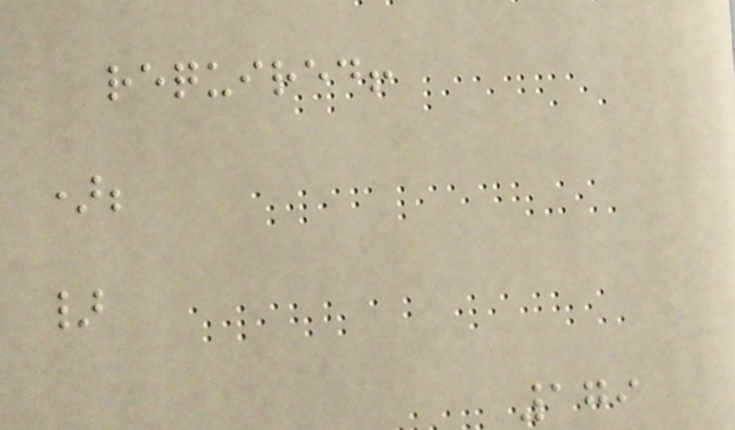required!
);
}
179
